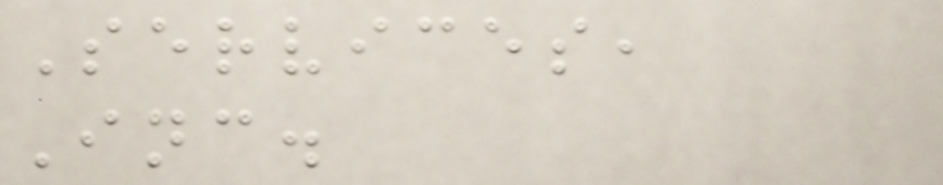Services,
Inc.
